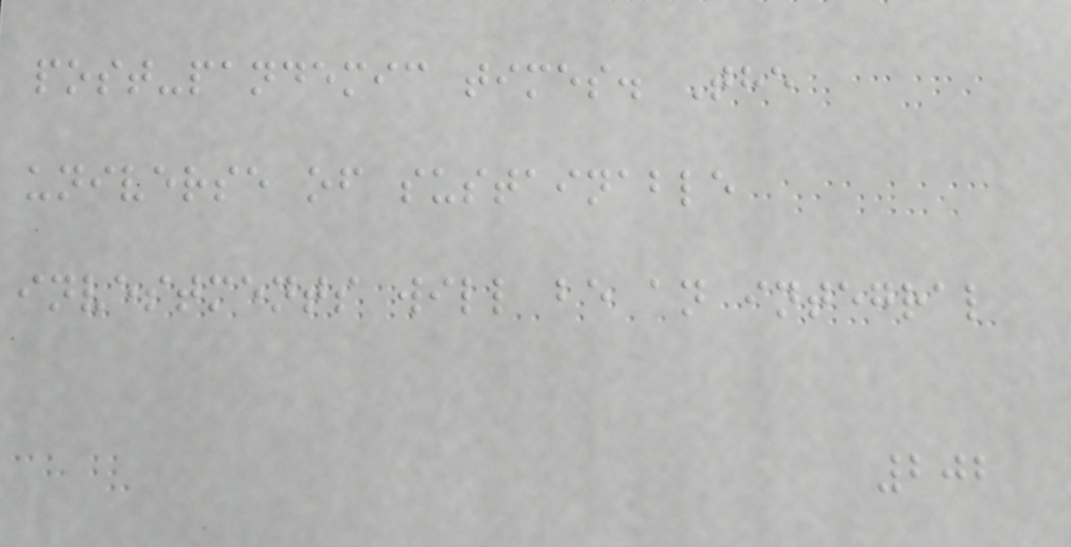post-pandemic times. The
universe of sustainable
investments will be an integral
202
